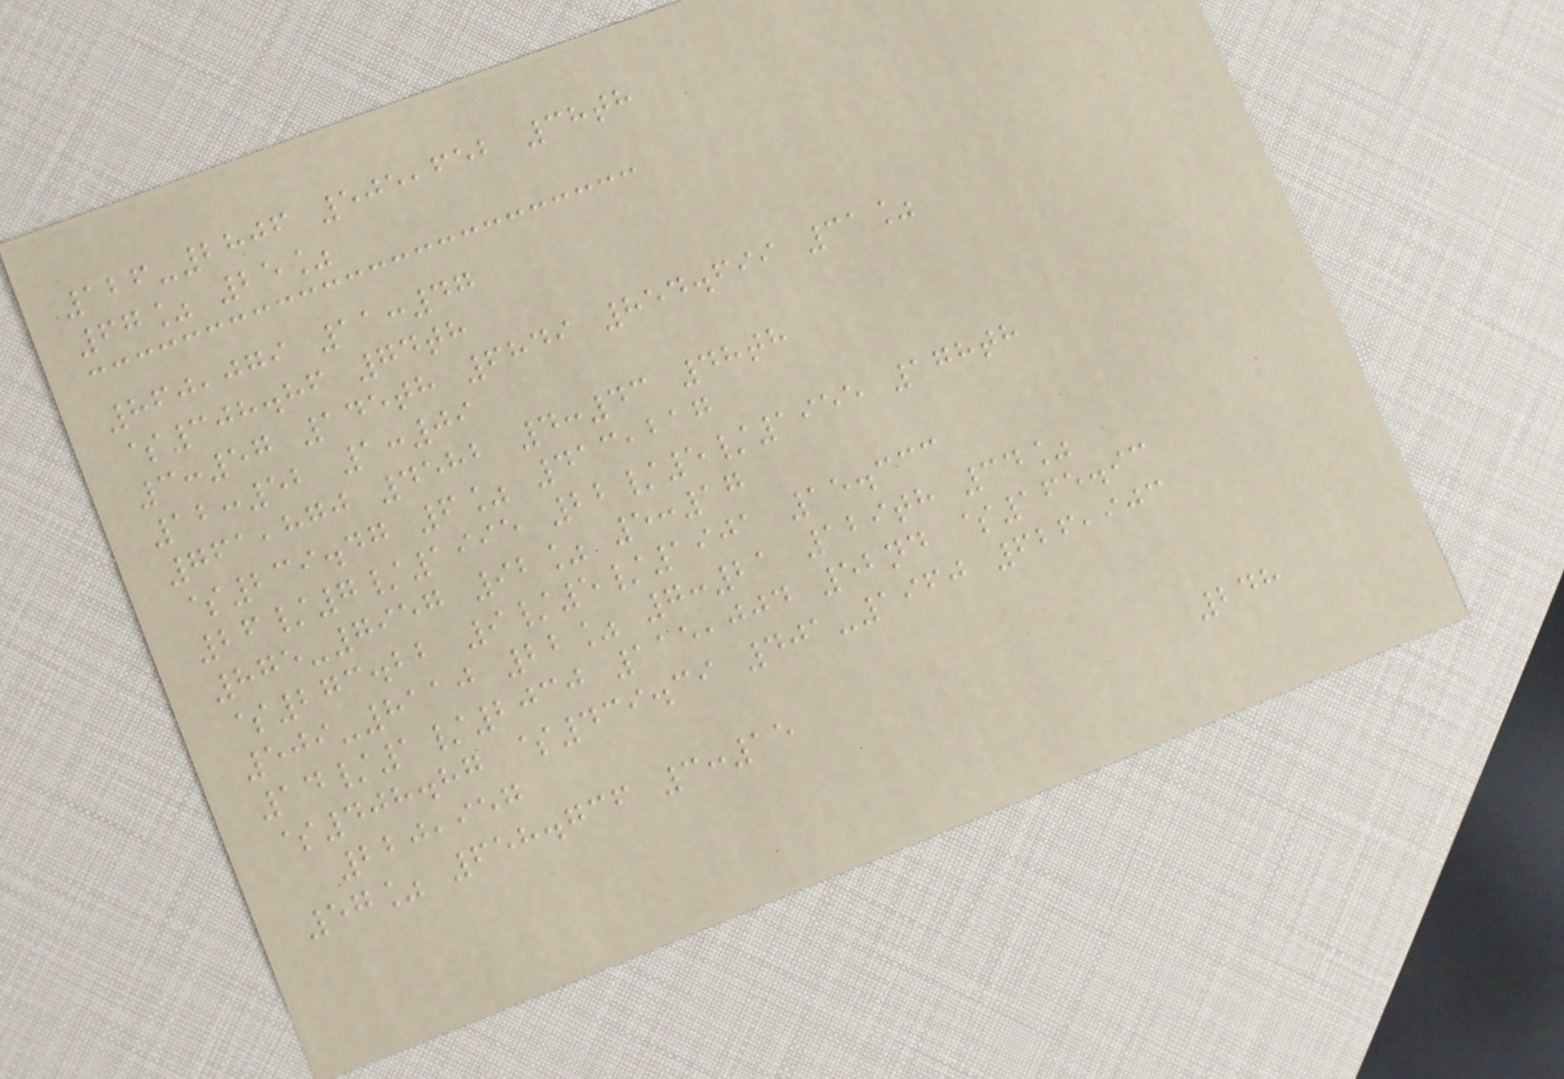126-2806 505,652 38th
67% 25%
860,079 11:47
$308.86 74th
3:57 145th 6849 854.699 31%
12:52 1:09
761,870 4582 4:43 48th
$239.47 6% 413,217
26/7/1995 22/5/1955 178th
875-7957 92% 5:17
$273.22 9/5/1901 15.333
509-8110 22% 7:21 129th 34%
14/1/2030 115,004 52nd $165.93
$408.87 $439.39 401-1960 626,903
220,957
57% 658.736 3:15
248
